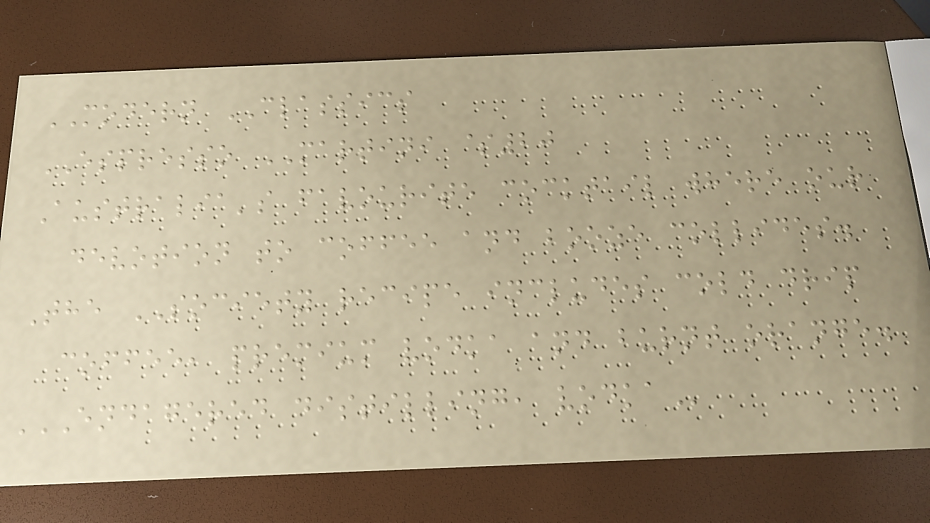MODERN CLASSICS
ESPRESSO MARTINI $20
Australia's favourite cocktail where our
devotion to coffee and booze collides.
The SOCIETY recipe includes cold drip
coffee, premium vodka and burnt orange.
ENDAGERED DISTILLING, VODKA
